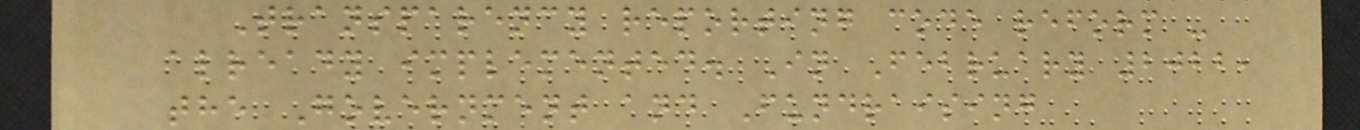Transparency reporting code reform -
already implemented. In February 2022,
the Government and Fundraising
